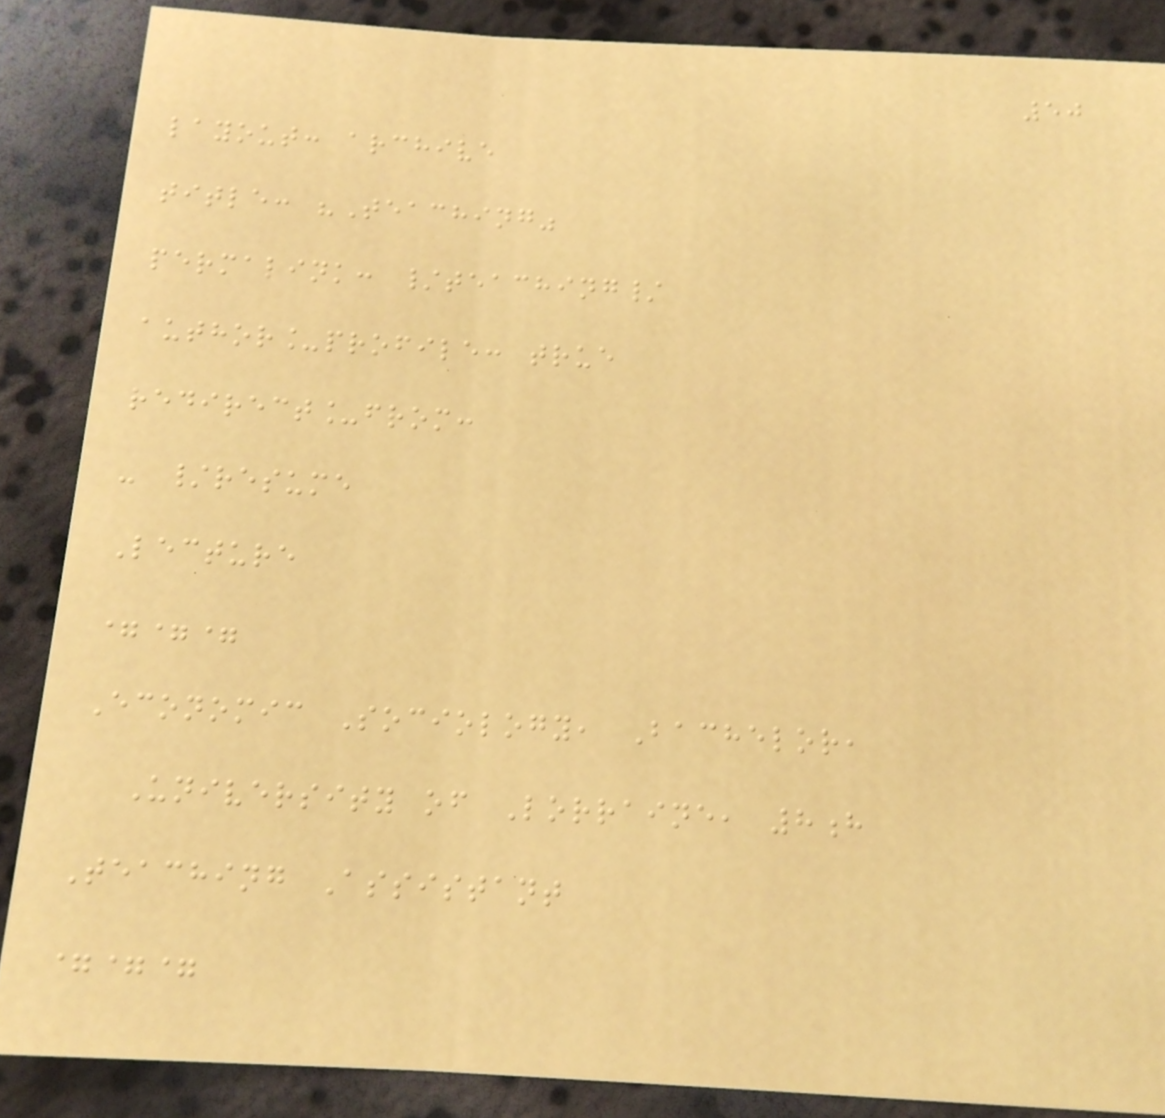50
layout: archive
title: "Teaching"
permalink: /teaching/
author_profile: true
redirect_from:
- /resume
Lecture
===
Economic Sociology, Bachelor,
University of Lorraine, 8h
Teaching Assistant
===
